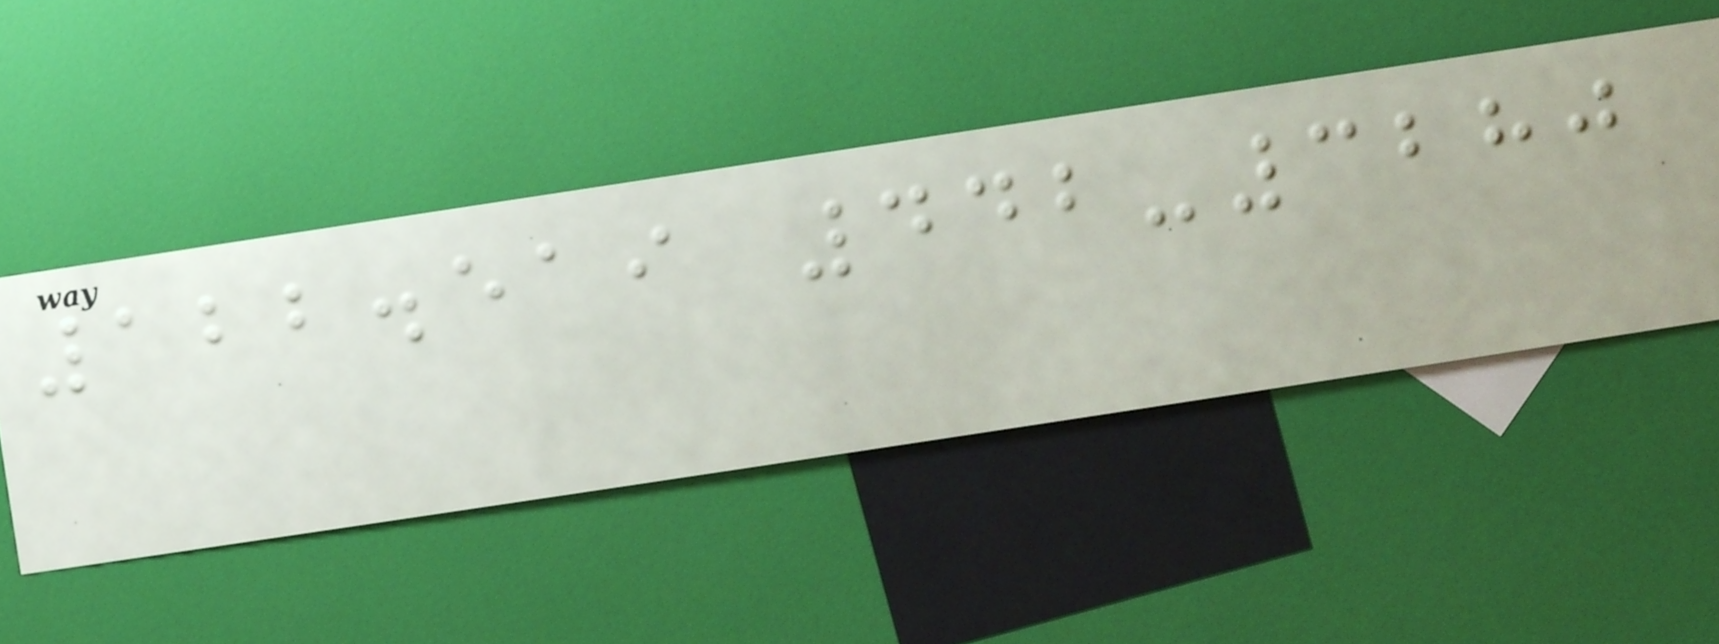122.519 442-3280
